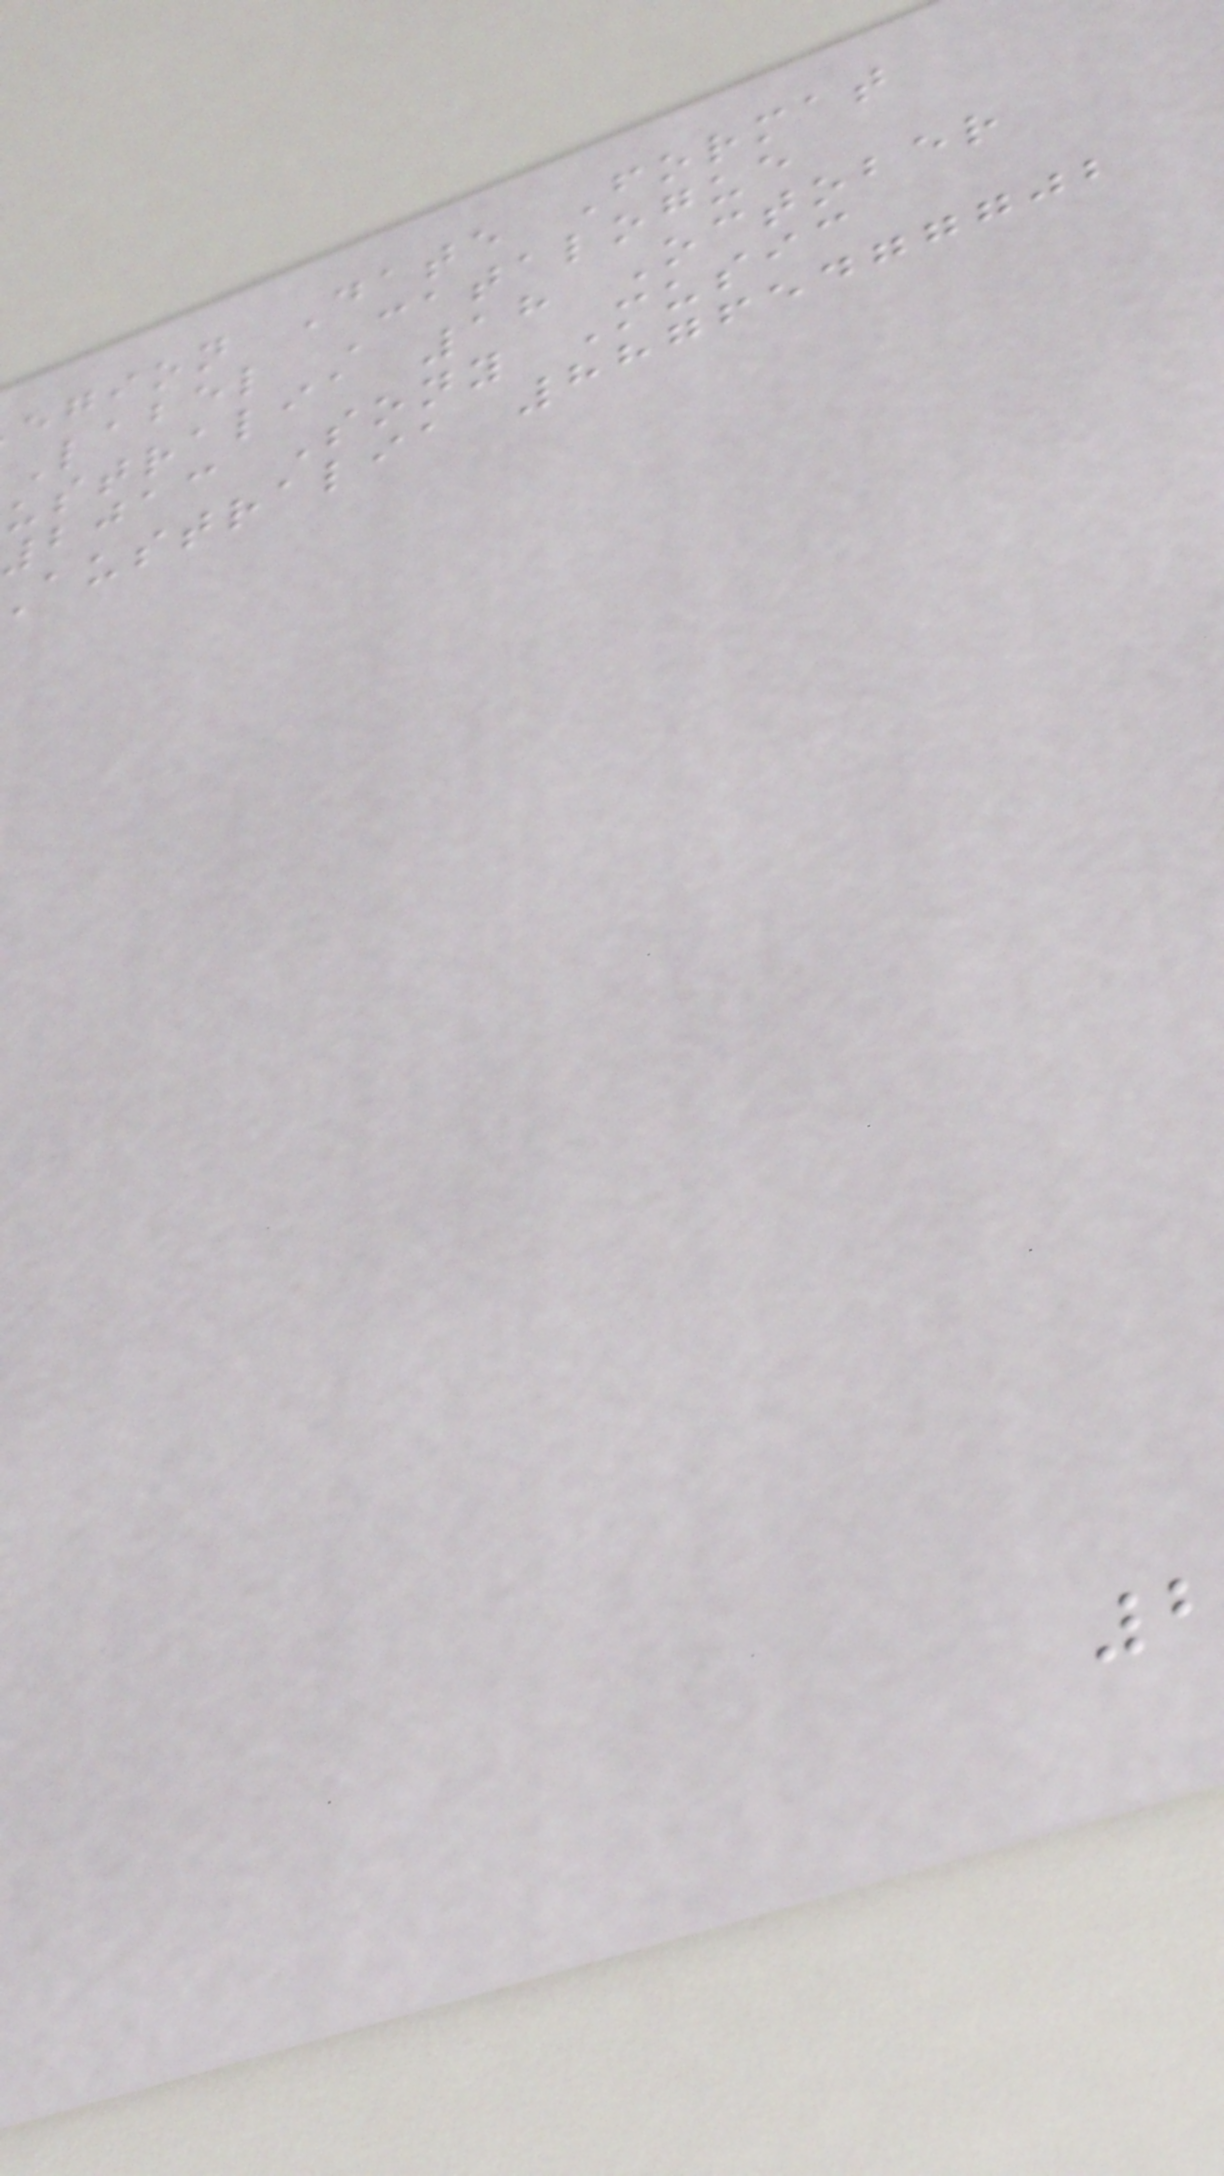egion Date Format
Label Catalogue
ustralia 18 October
2013 Sony Music
australia 88765477702
